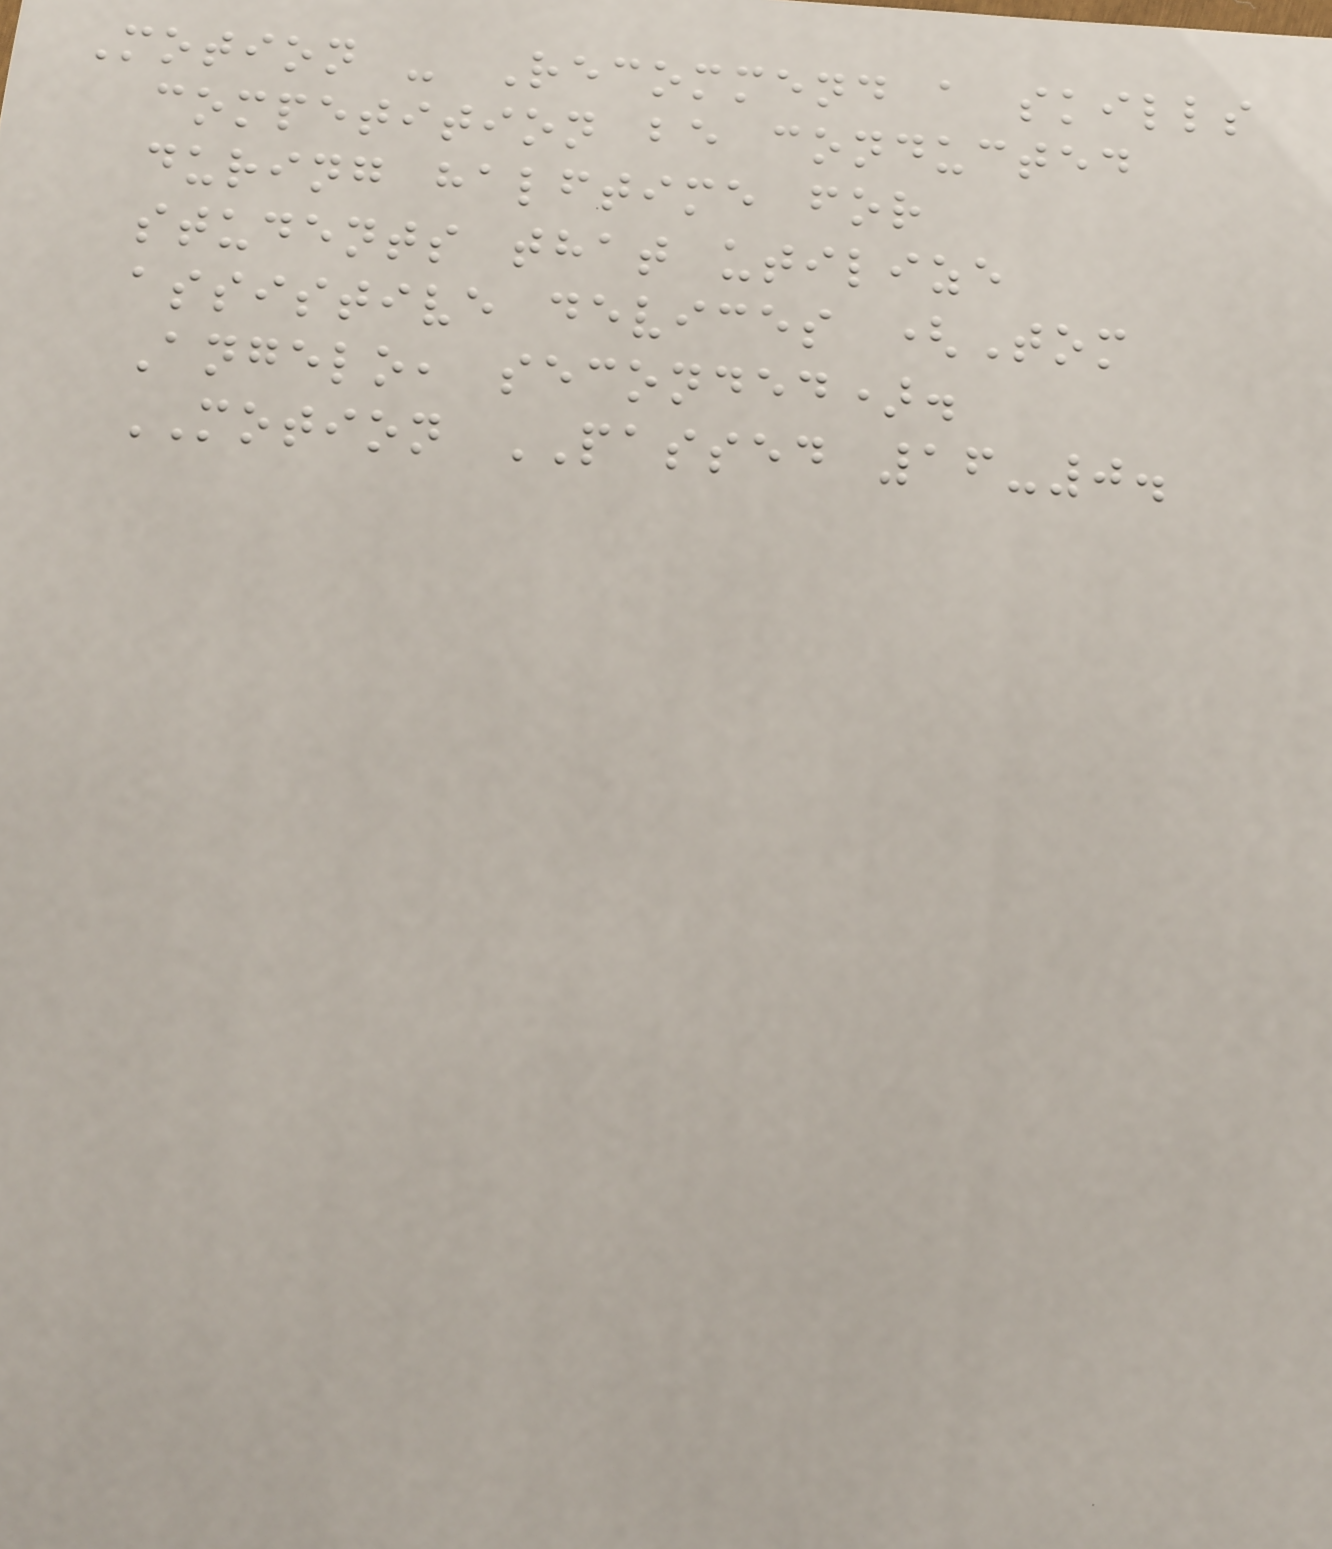Motion - Recommend a skills
competition be conducted
during halftime for
students that utilize
assistive devices (Tom
Angelo, seconded).
MOTION PASSED 16-0.
